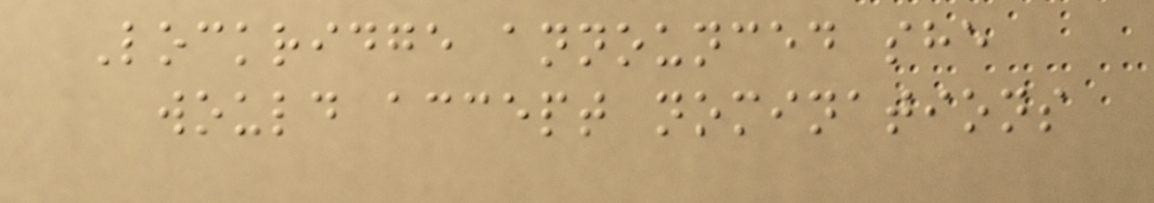Lockridge announced she
would accept nominations
